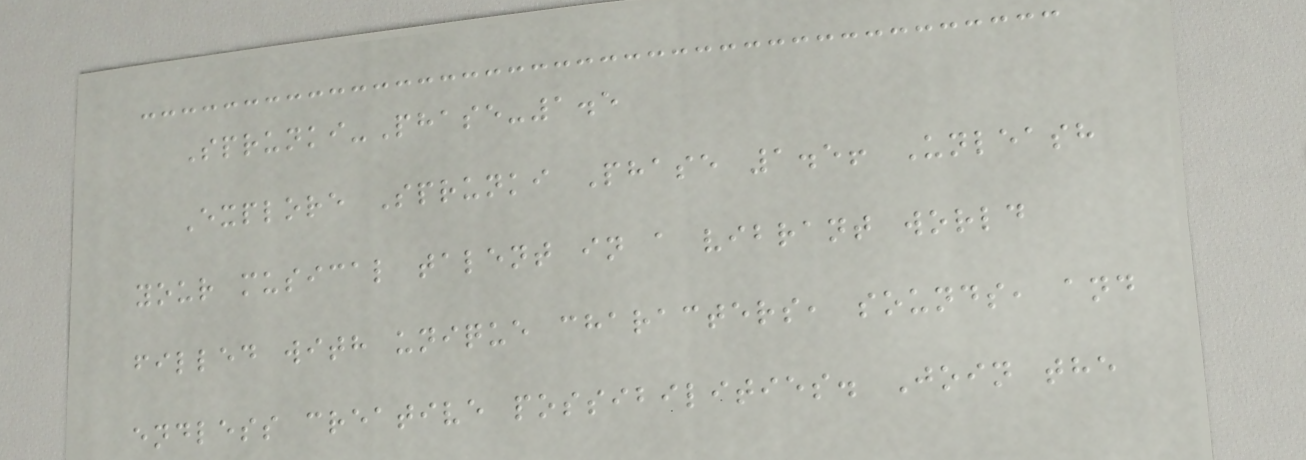Sprunki-Phase-1.5
Explore Sprunki Phase 1.5! Unleash
your musical talent in a vibrant world
filled with unique characters, sounds, and
endless creative possibilities. Join the
